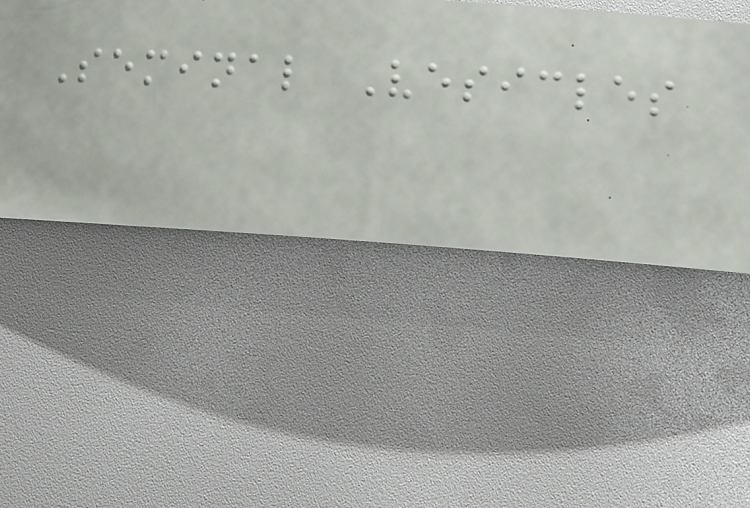Seminal Vesicles
